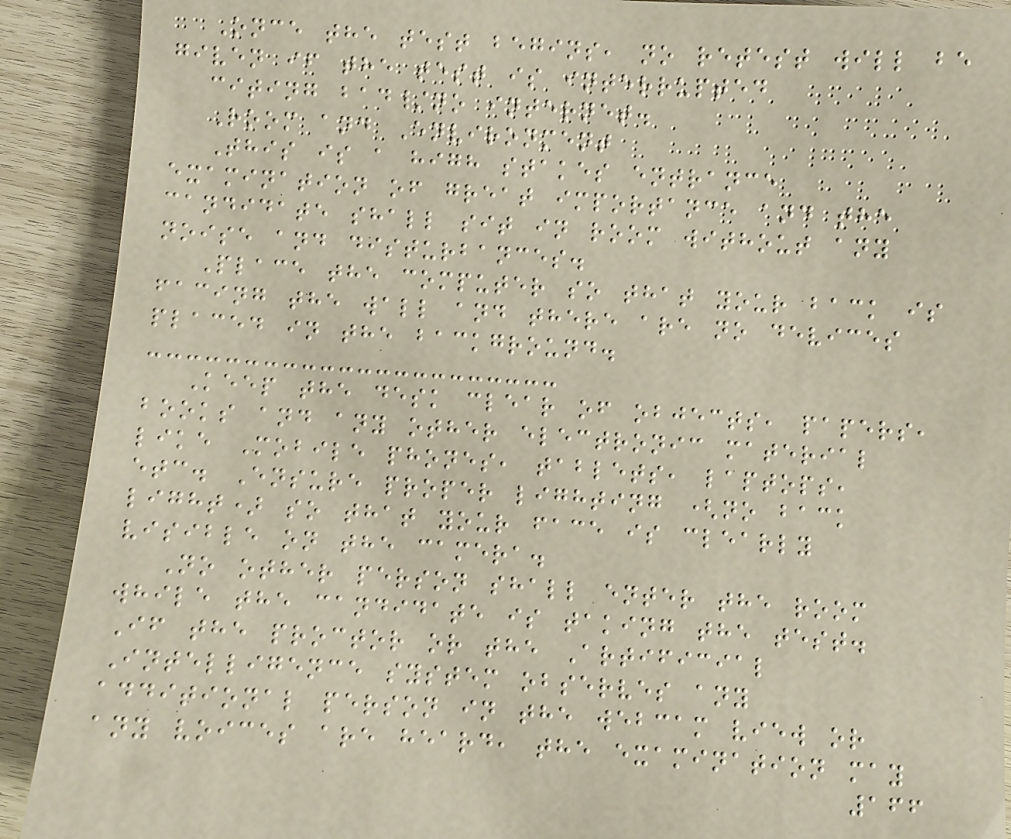Once the test begins, no retest will be
given if the test is interrupted
citing bad/no internet.
Room and Environment
This is a high stakes entrance
examination of great importance and the
candidate shall sit in room without any
noise and disturbances.
Place the computer so that your back is
facing the wall and there are no devices
placed in the background.
Keep the desk clear of objects, papers,
books and any other electronic material
like Mobile phones, tablets, laptops,
etc. Ensure proper lighting (no back
light) so that your face is clearly
visible on the camera.
No other person shall enter the room
while the candidate is taking the test.
If the proctor or the Artificial
Intelligence system observes any
additional person in the webcam view or
any voices are heard, the examination may
166
